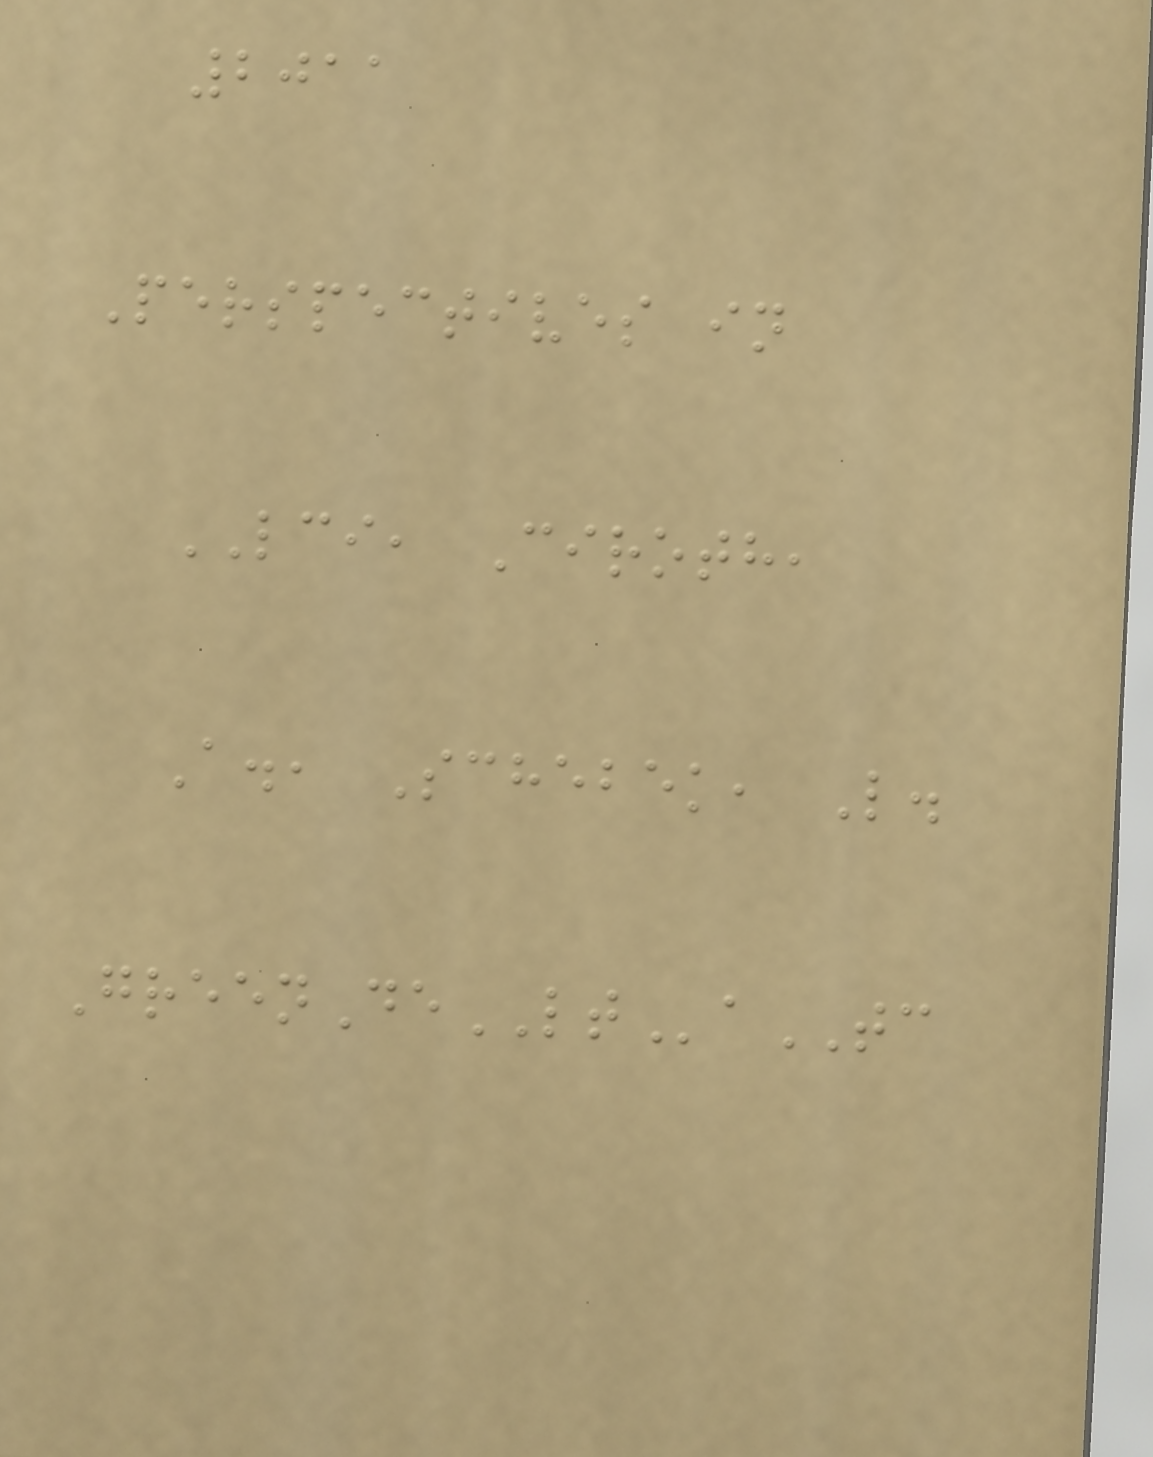2011
Perspectives in
LCI, Ciroth,
A., Schebek, L.
GreenDeLTaTC
